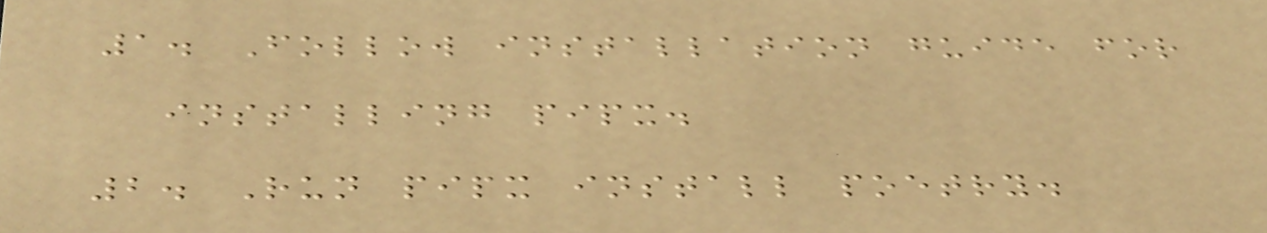1. Follow installation guide for
installing pipx.
2. Run pipx install poetry.
